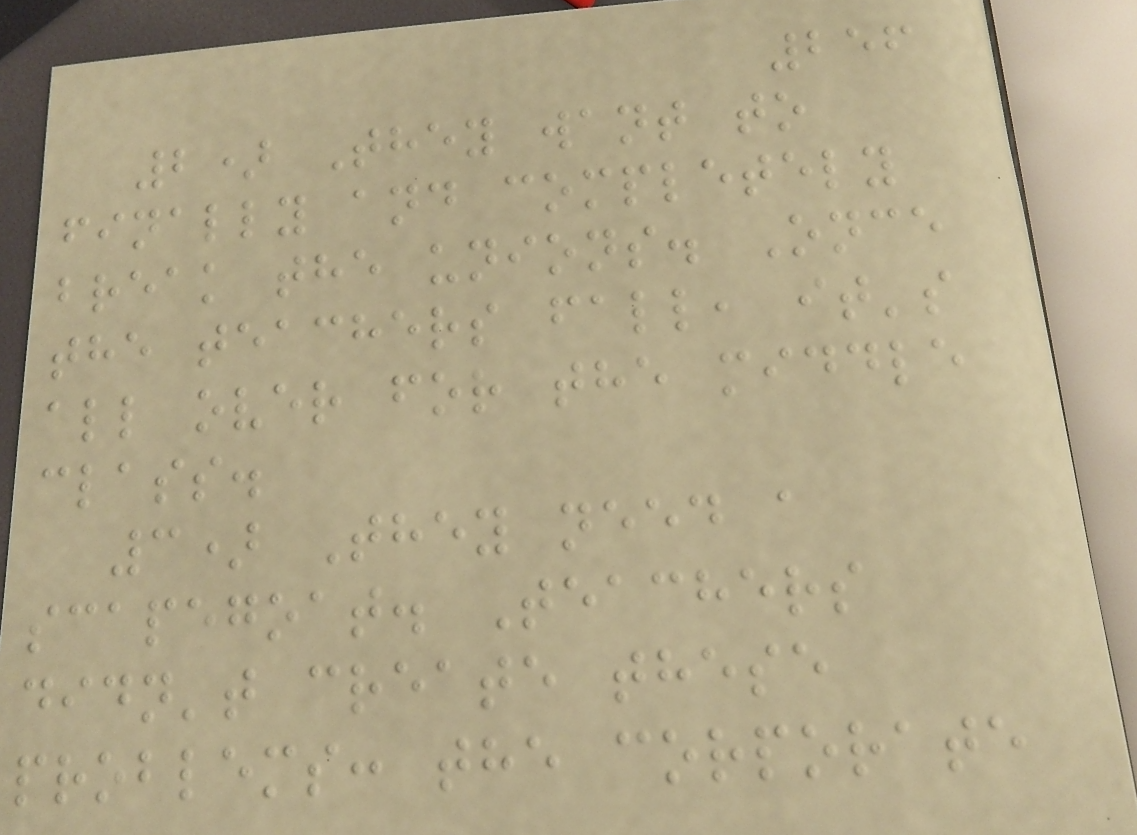256
2) They want to
finally and completely
break the unions. Once
the teachers fall, it's
all over for the middle
class.
3) They need a
scapegoat. Teachers
didn't create these
problems: the corporate
